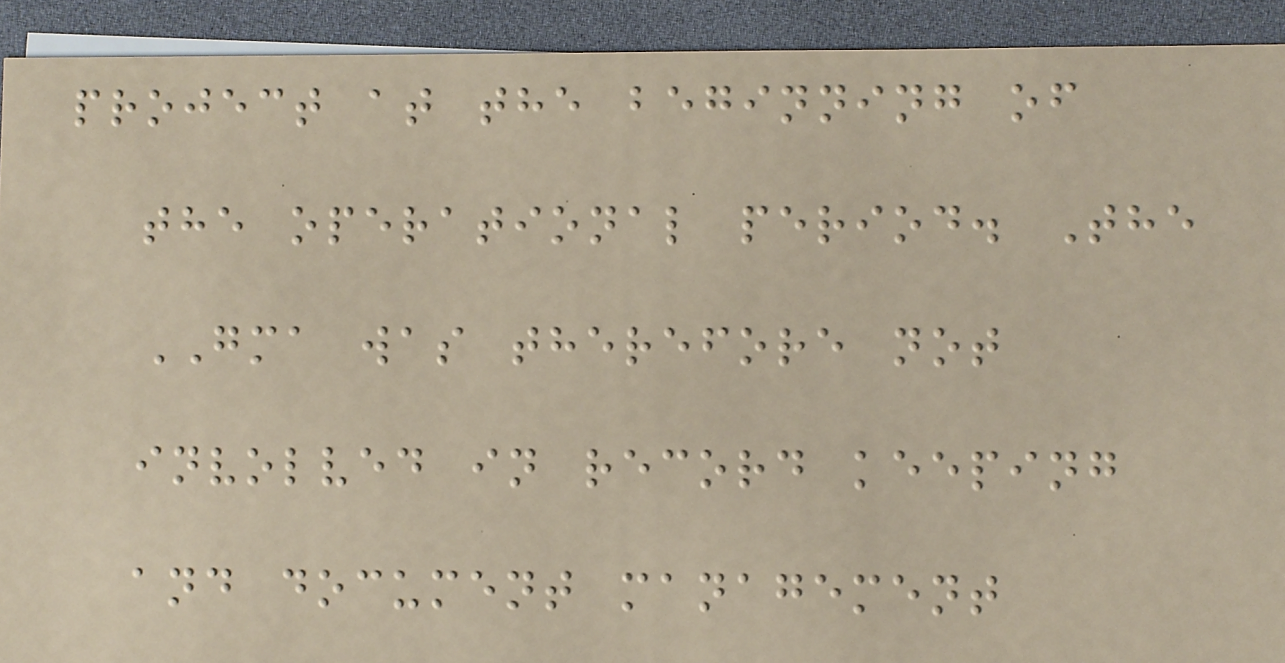project at the beginning of
the operational period. The
GMA was therefore not
involved in record keeping
and document management
